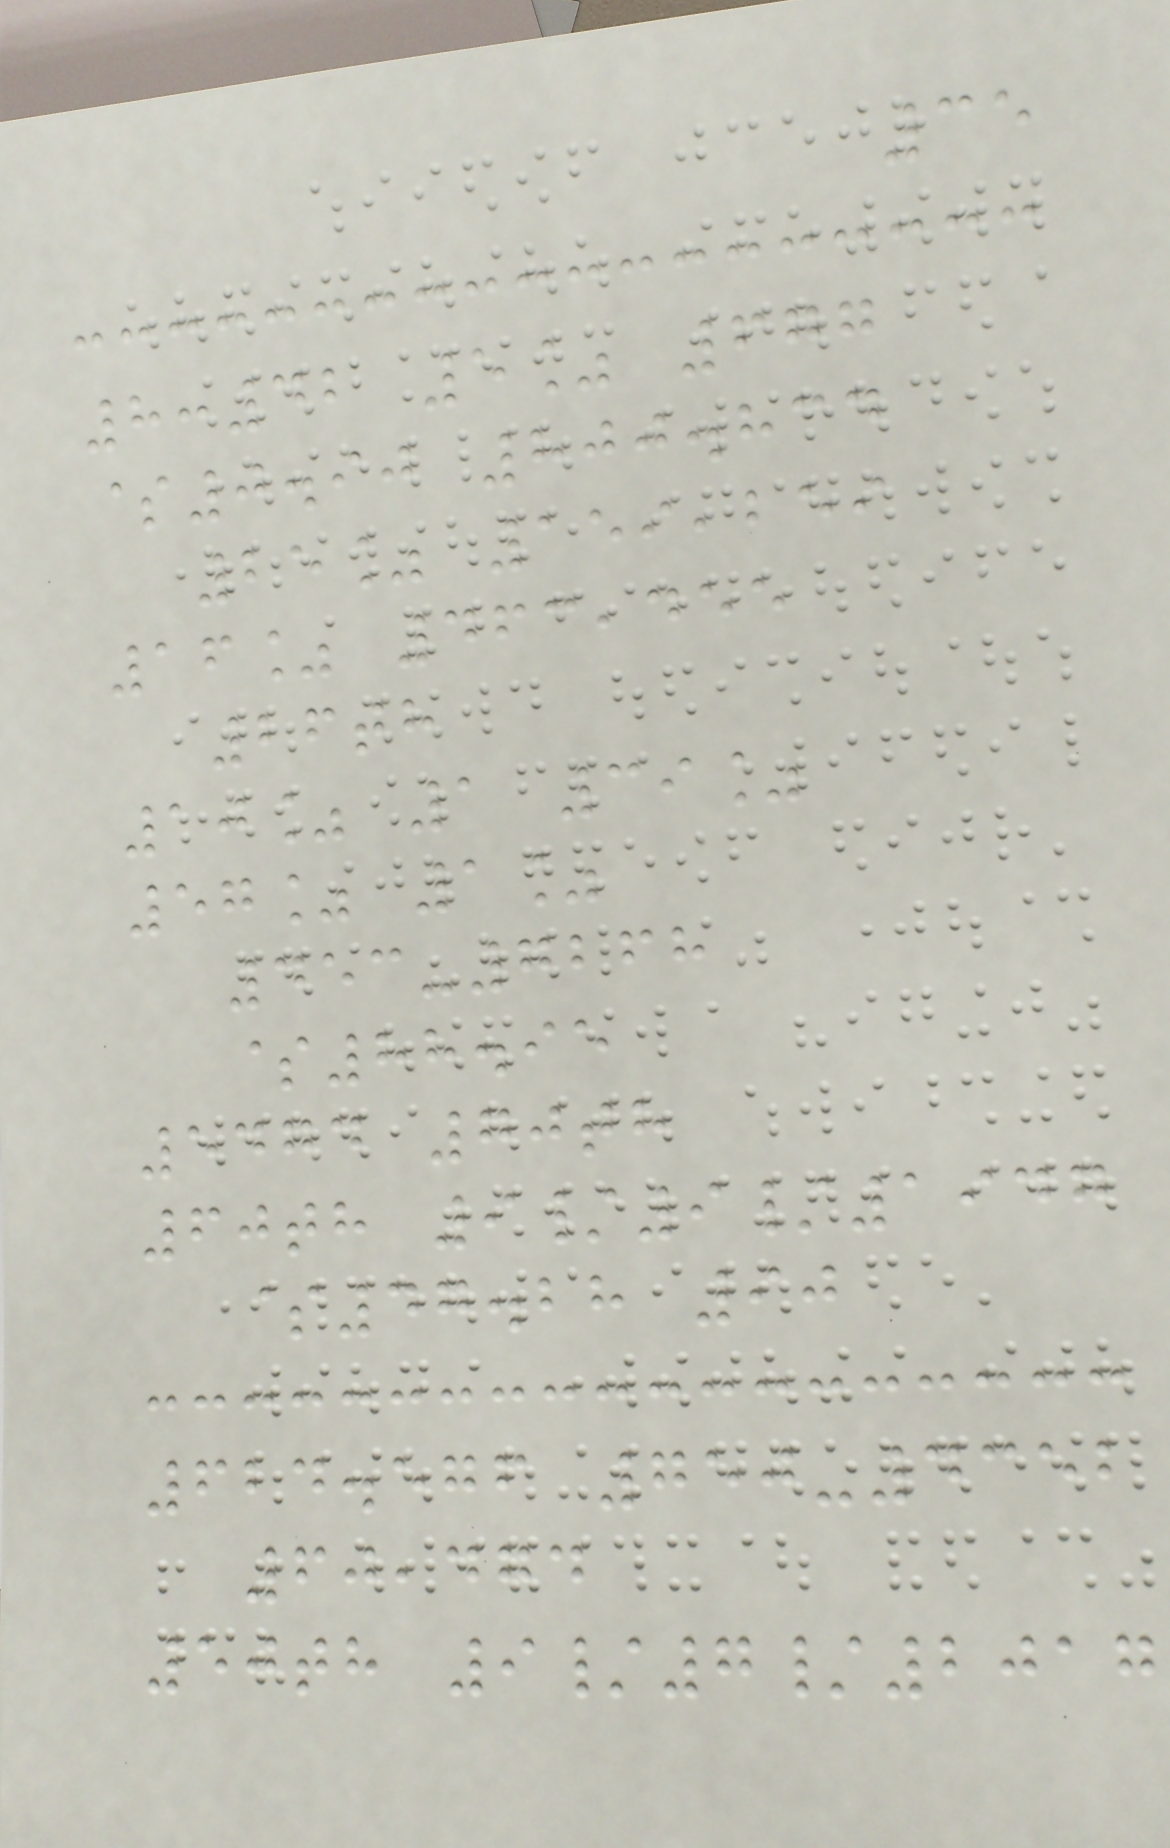35
8:42 5% 677
$0.90 800.834
25% 159,259
16% 463,455
26th
10% 1 39%
57% 1%
453-7268
$88.95
5474 70th
60th 9/9/1947
$47.28 90
624.576 750-4352
60,474
50th 9/7/2017
